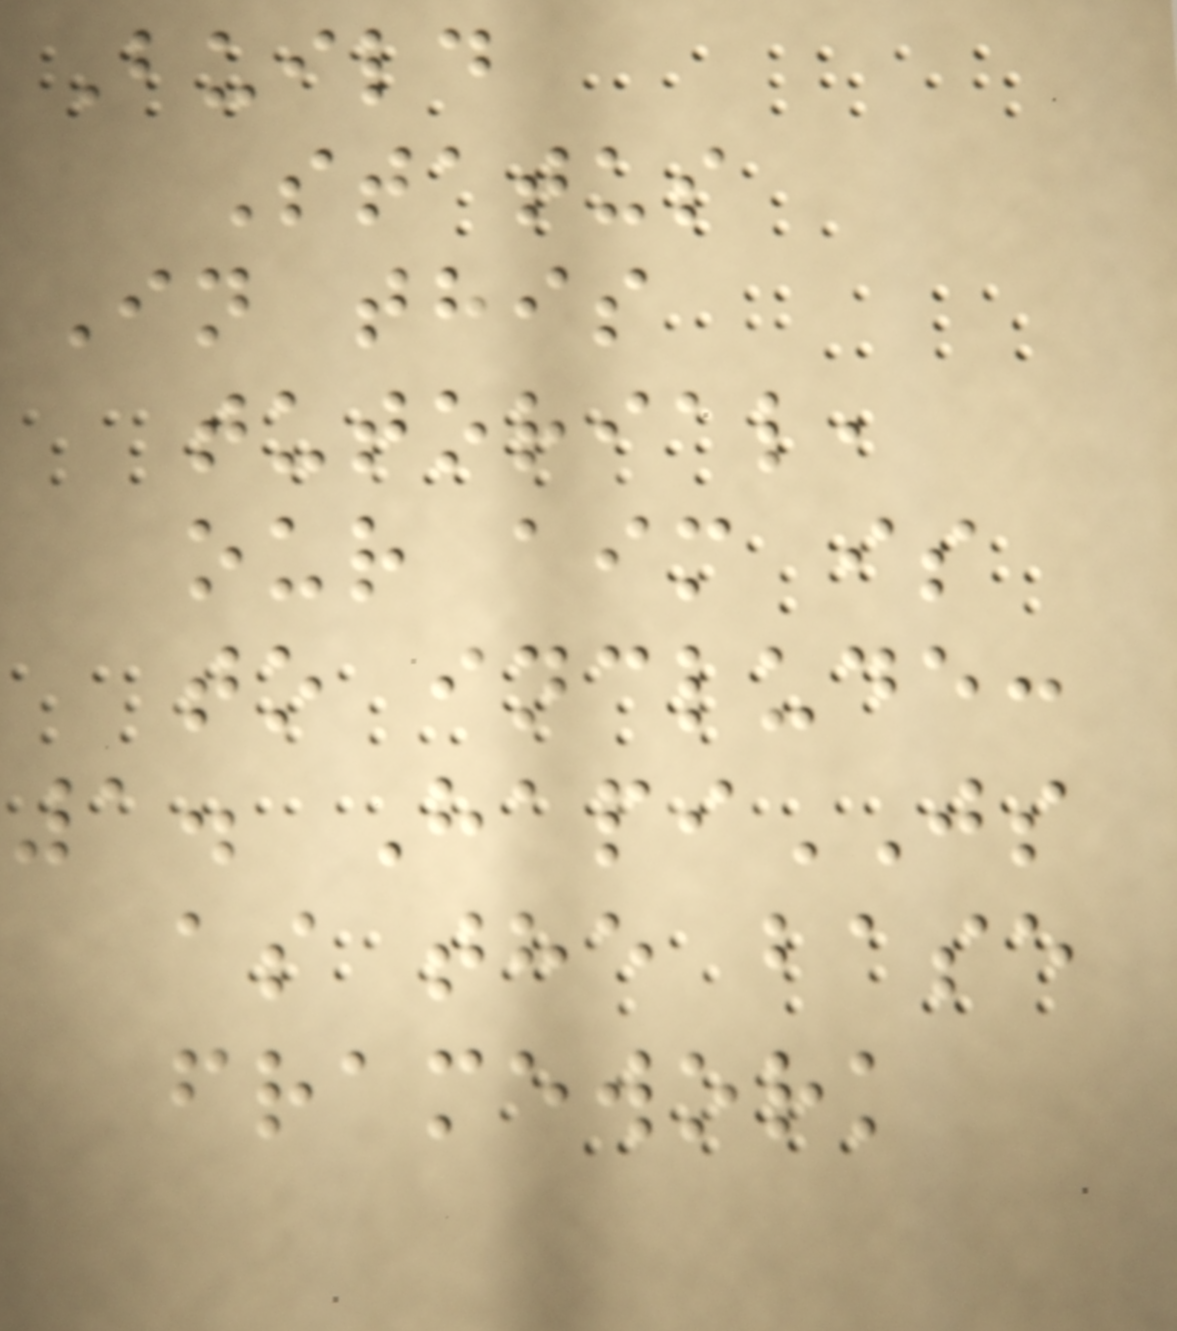Build
Status
In this
tutorial,
our aim is
to include:
1. HapiJS
as the base
framework
